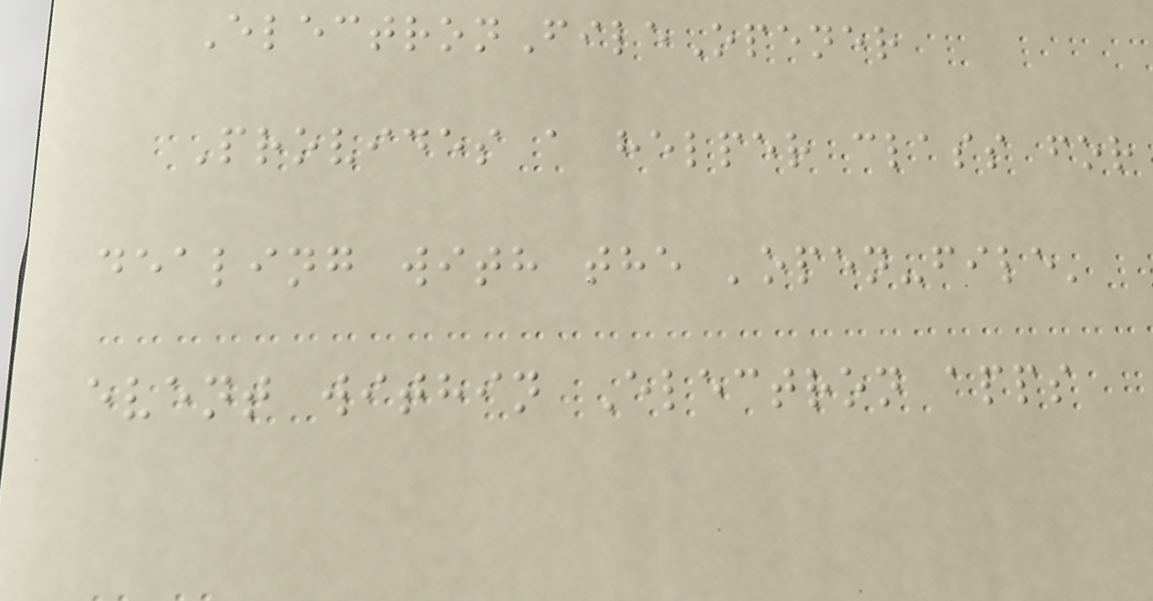ElectronFileOpener
Provides a helper class for
dealing with the 'open-file'
event within Electron apps
